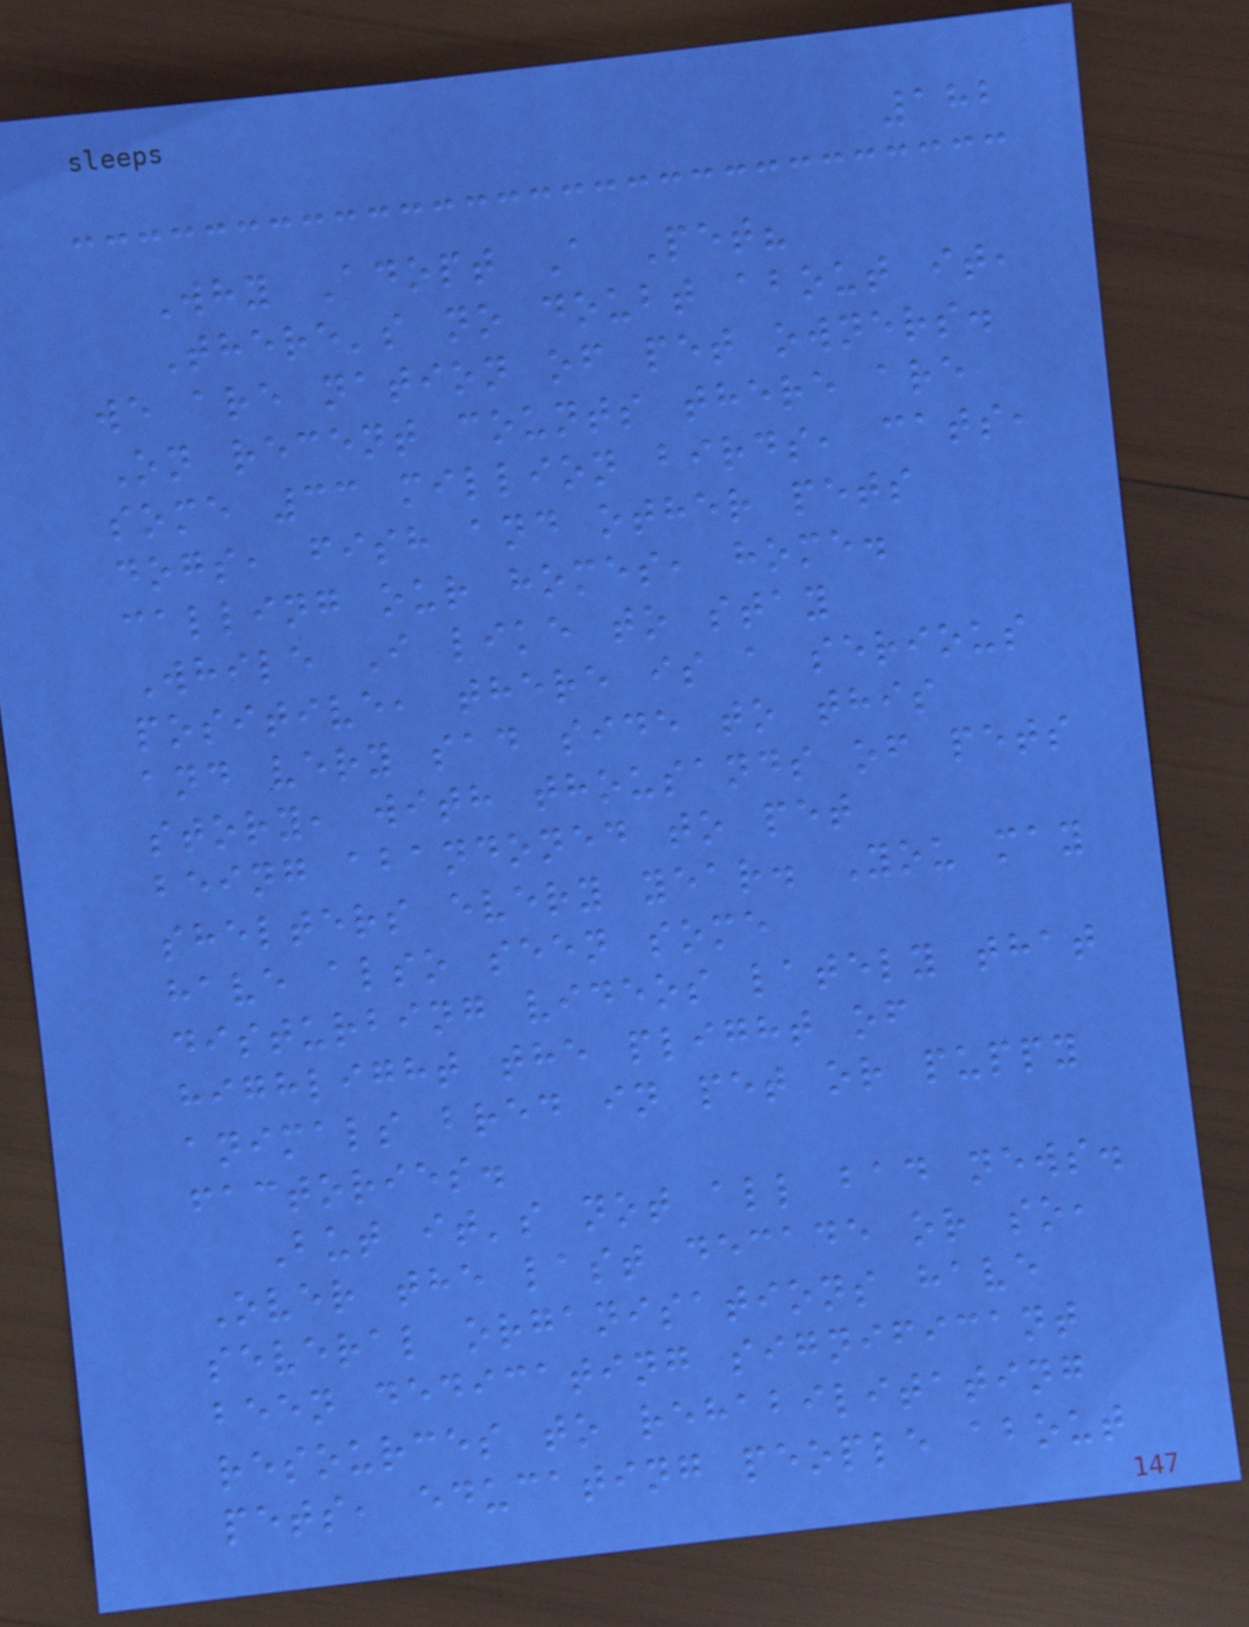182
Why Adopt A Pet?
There's no doubt about it,
we are nation of pet owners.
On recent counts there are
some 33 million birds, cats,
dogs, fish and other pets
calling our homes, home.
While I like to stay
positive, there is a serious
and very sad side to this
story, with thousands of pets
being abandoned to pet
shelters every year. You may
have also seen some
disturbing videos lately that
highlight the plight of
animals bred in pet or puppy
factories.
But it's not all bad news.
Over the last decade or so,
several organisations have
been dedicating significant
resources to rehabilitating
pets, educating people about
